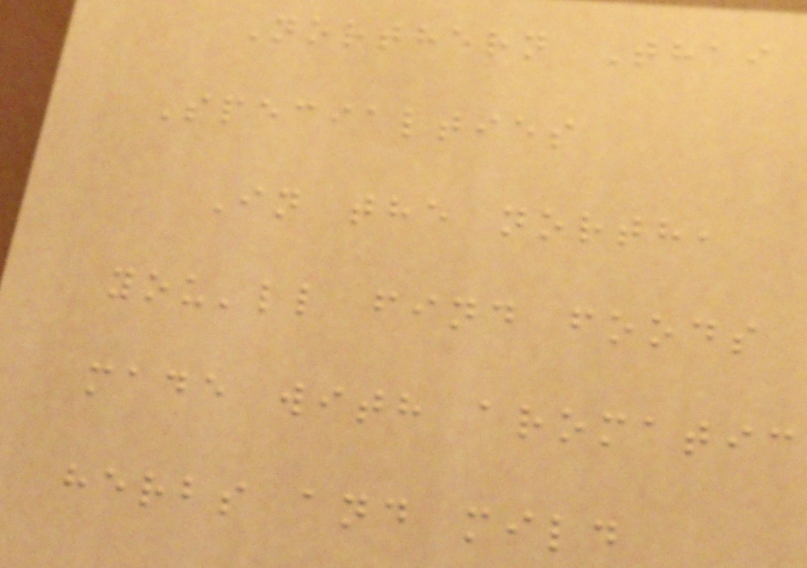Northern Thai
Specialties
In the north,
you'll find foods
made with aromatic
herbs and mild
